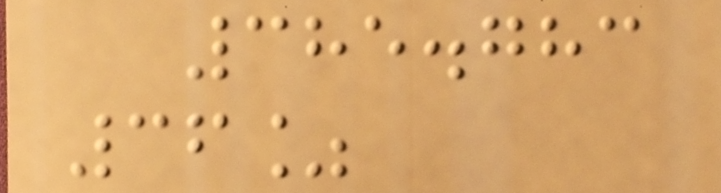385.783
36%
